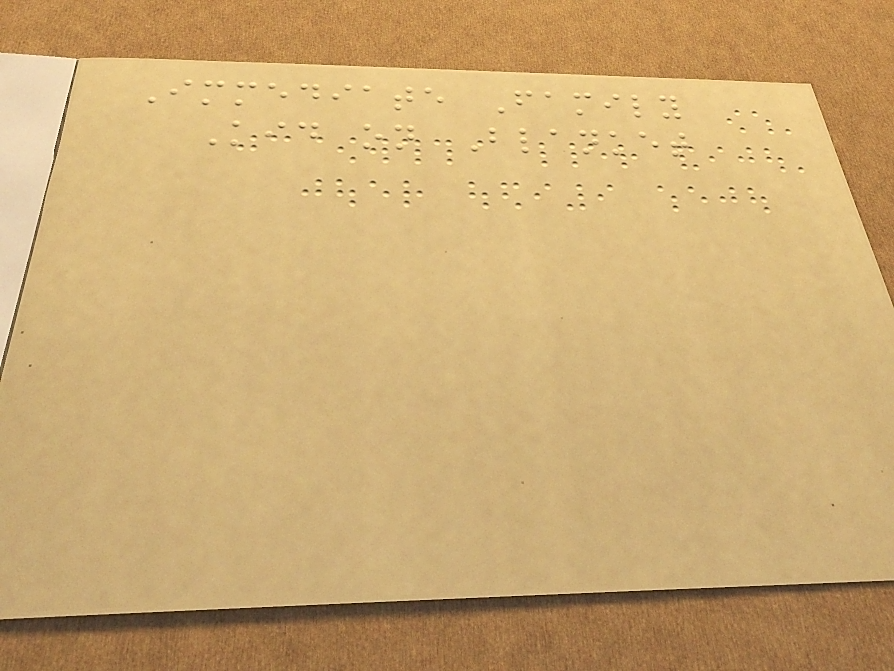Immediate Family
Kid on Blanket
